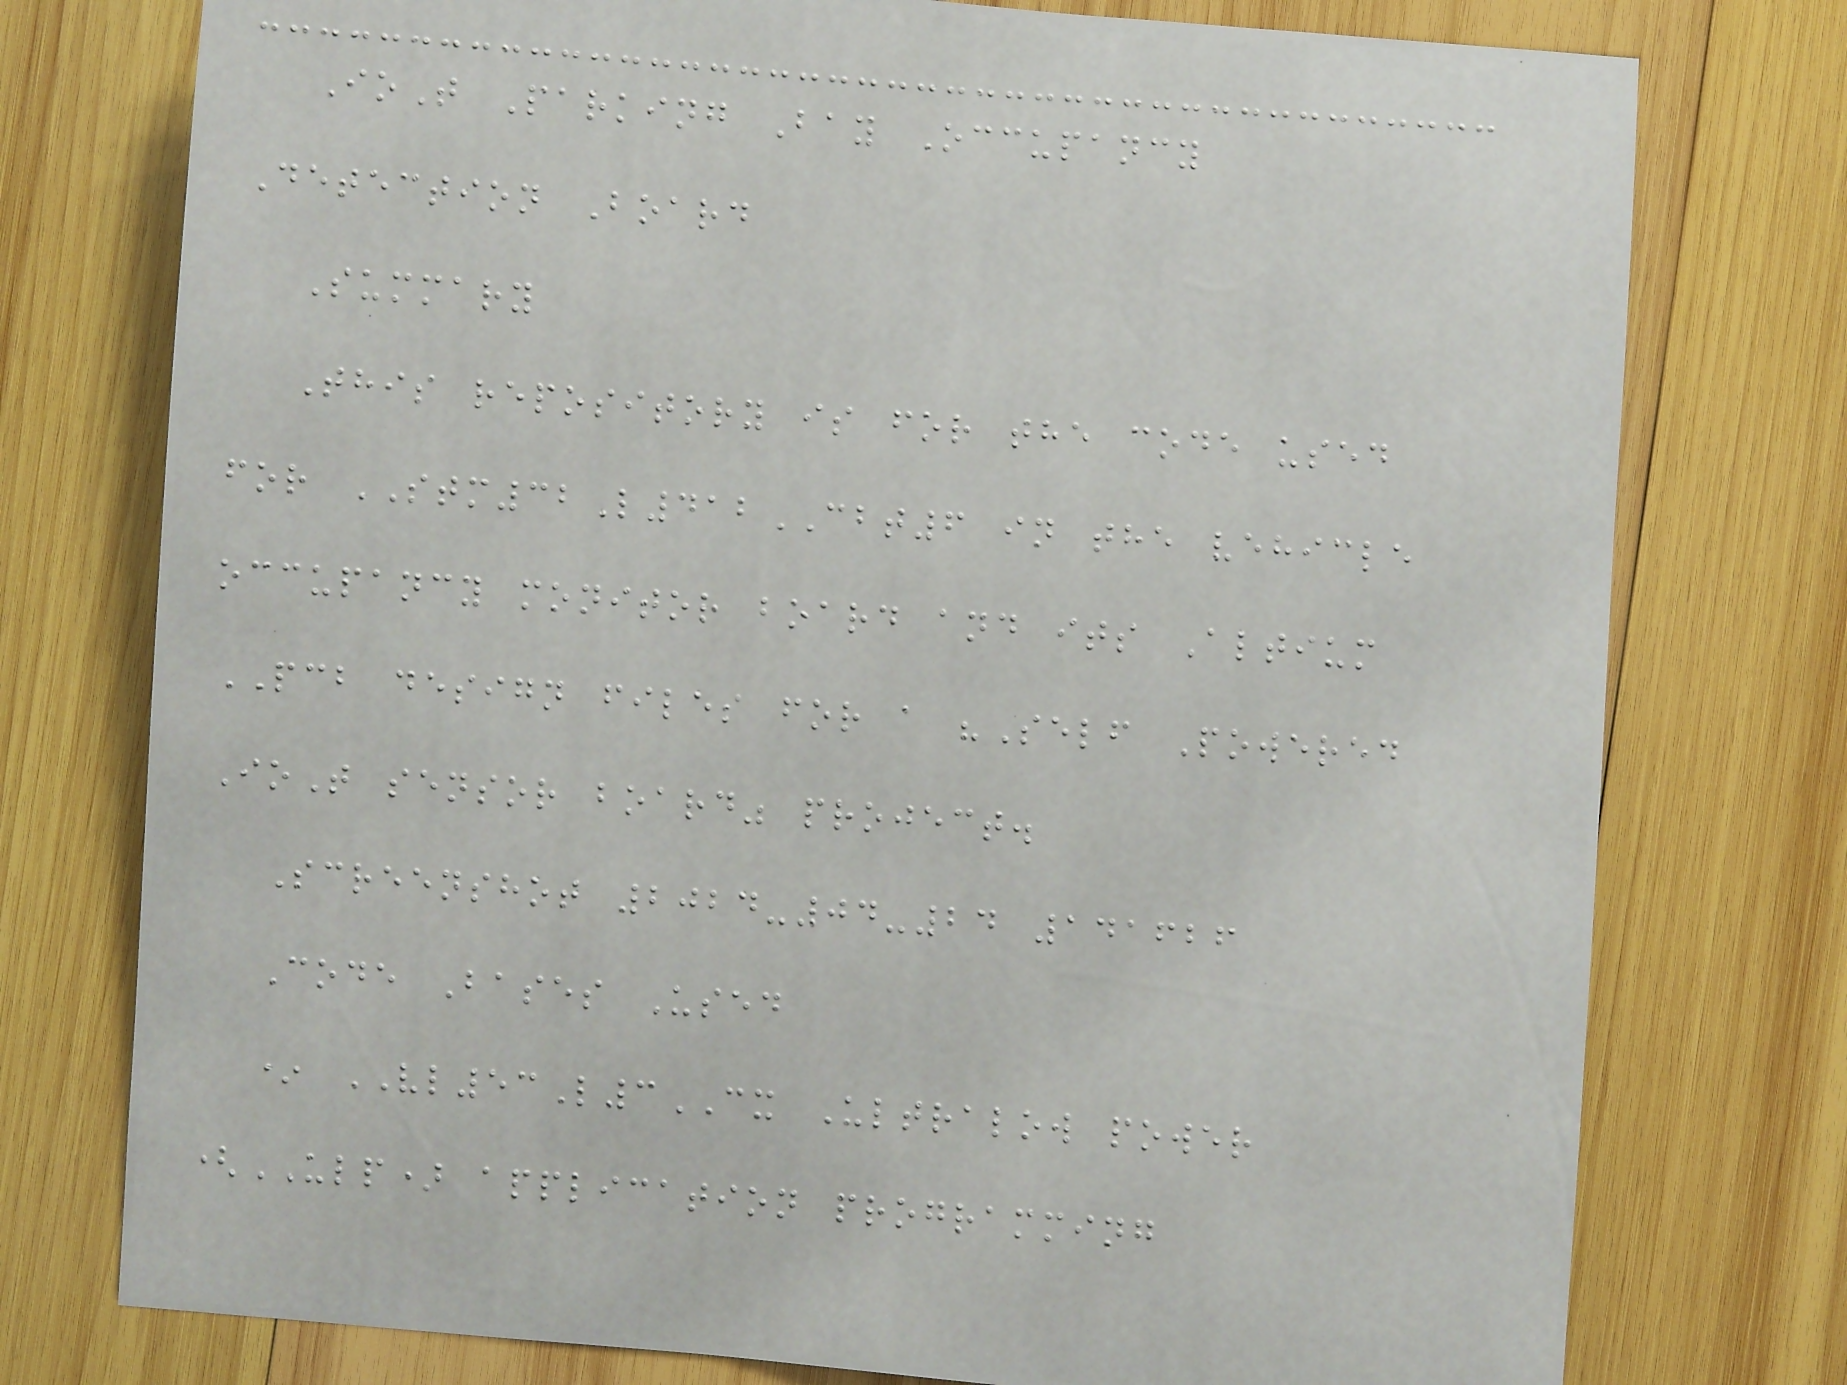IoT Parking Bay Occupancy
Detection Board
Summary
This repository is for the code used
for STM32L412CBT6 in the vehicle
occupancy monitor board and its Altium
PCB design files for a "Self Powered
IoT sensor board" project.
Screenshot 2024-04-24 141626
Code Bases Used
* VL53L3CX Ultralow power
(ULP) application programming
